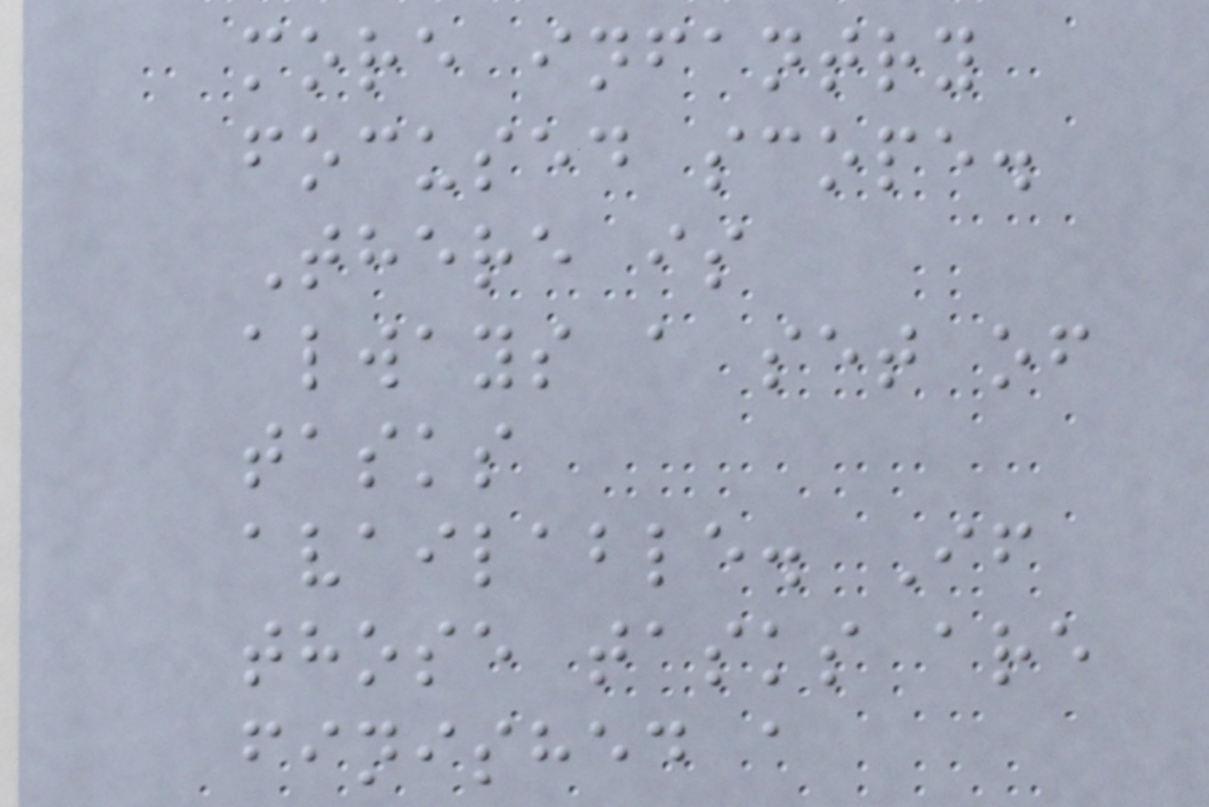more infantry
focused scope.
There is
always a set of
tasks
available. If
those tasks are
finished a
